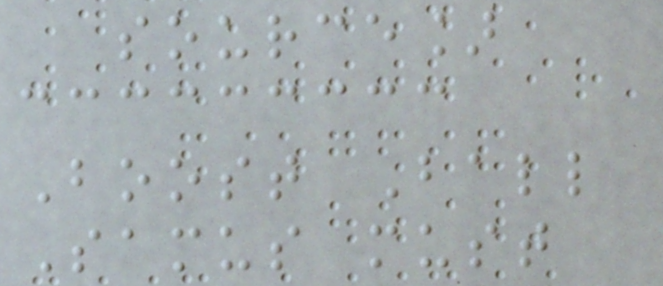source]
Boost Ball
Samus must
